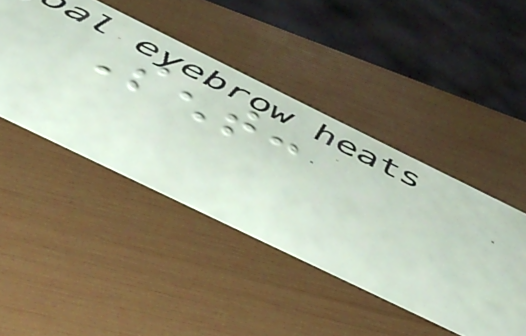Sent:
